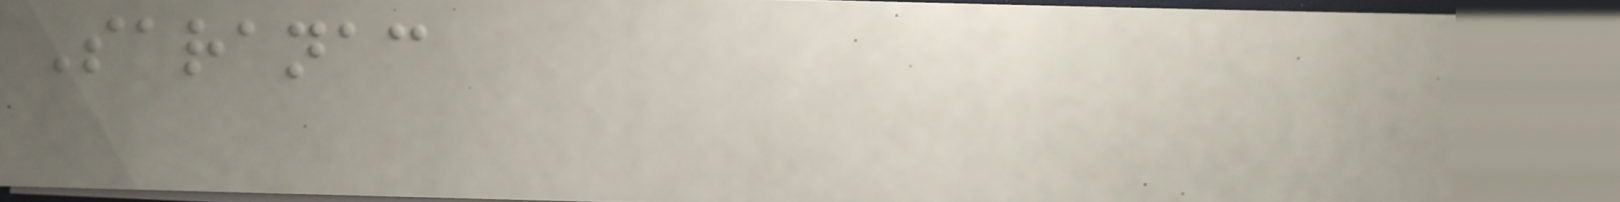Saranac
